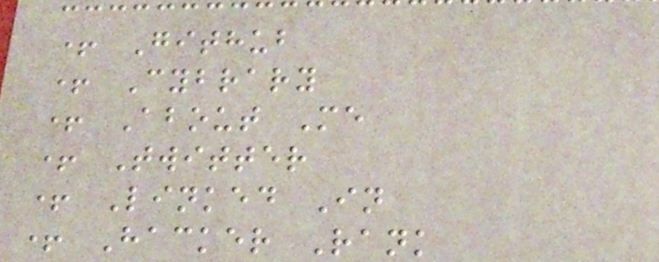+ Github
+ Cybrary
+ About Me
+ Twitter
+ Linked In
+ Hacker Rank
